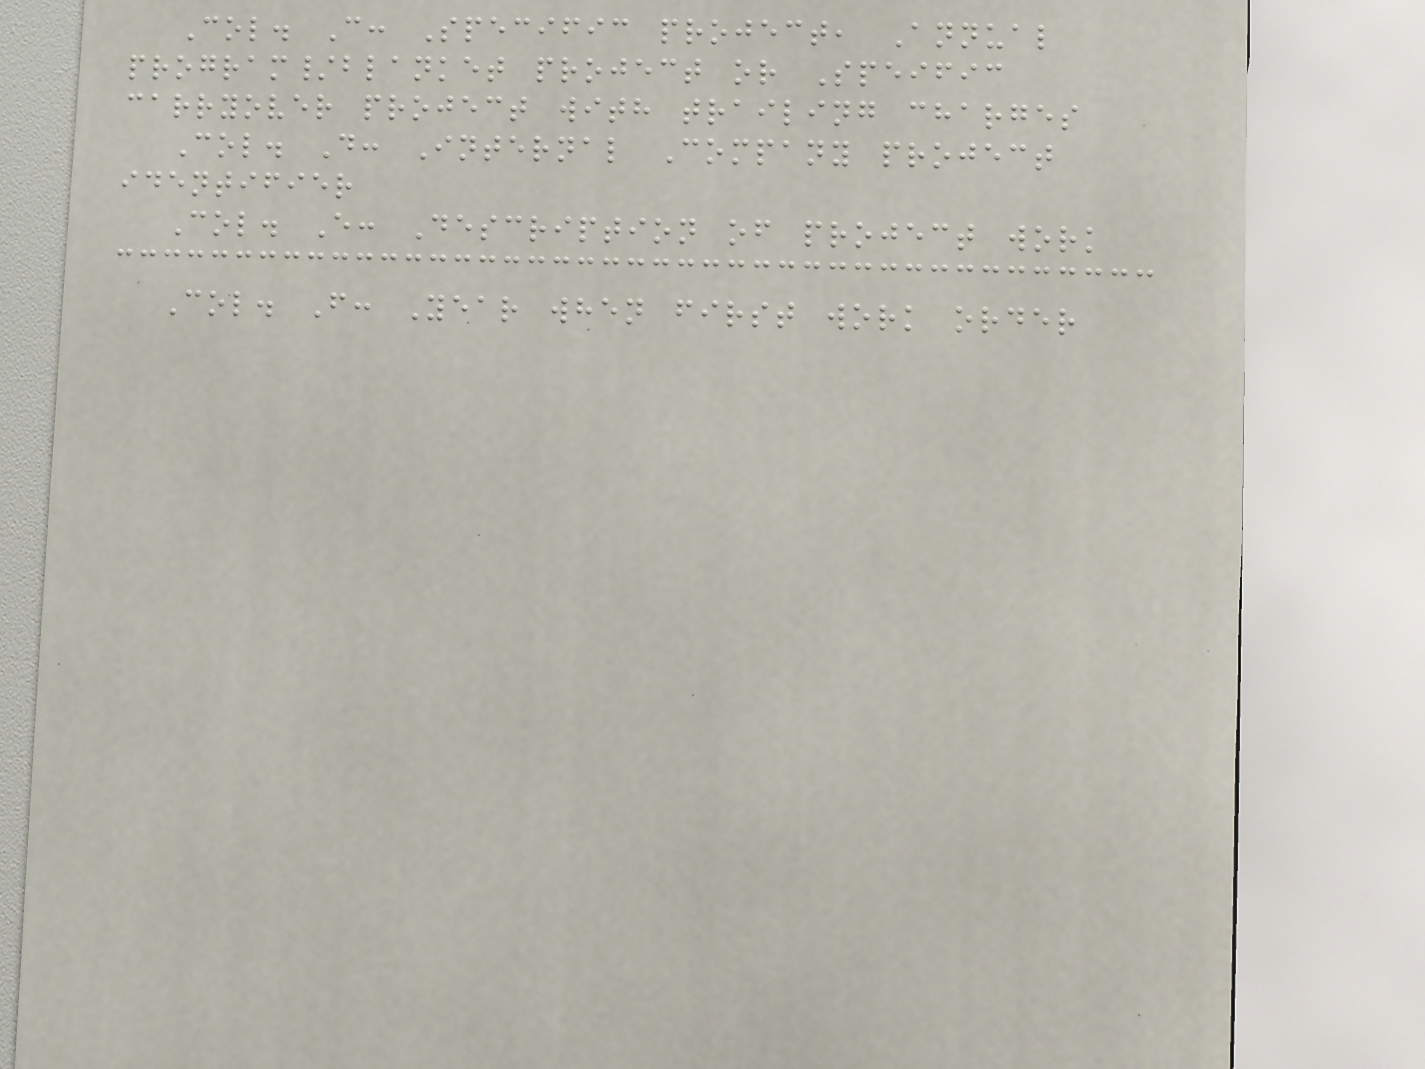Col. C: Specific project, Annual
program/blanket project or Speific
carryover project with trailing charges
Col. D: Internal Company project
identifier
Col. E: Description of project work
Col. F: Year when first work order
